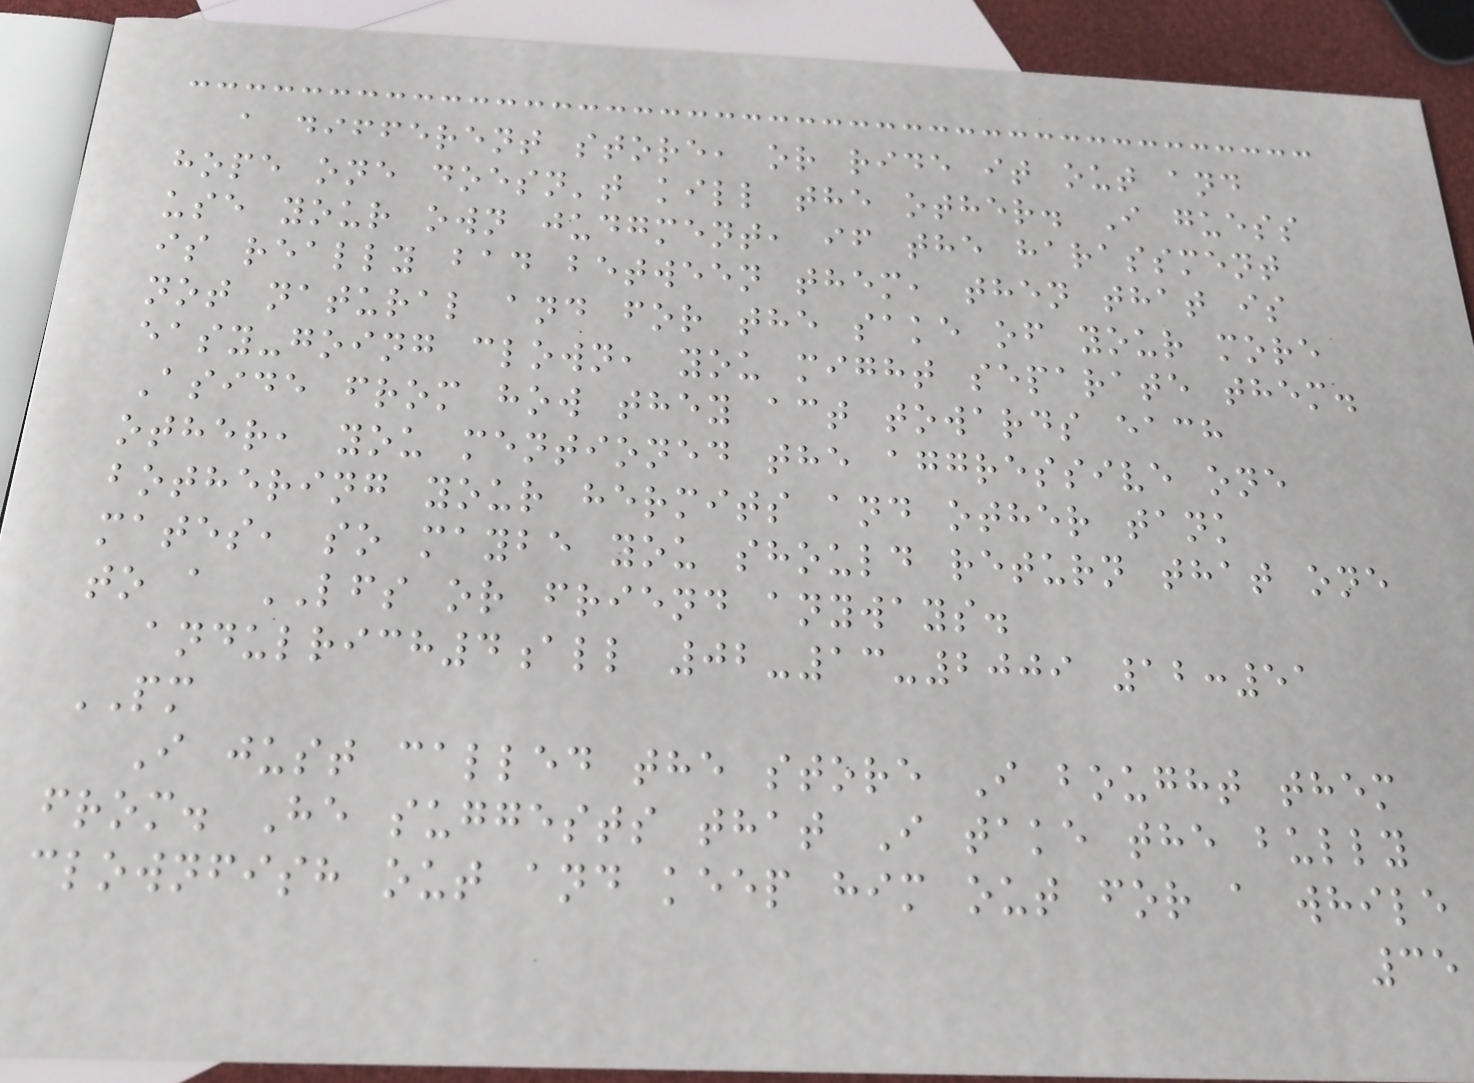a different store, or ride it out and
hope one doesn't kill the other. I guess
use your own judgment, if the harassment
is really bad between them, then that is
not natural and for the sake of your more
easy-going clown, you might separate them.
Aside from how they act towards each
other, you mentioned the aggressive one
bothering your hermits and other tank
mates, so maybe you should return that one
to a LFS or friend anyways.
andulrich4all 02-13-2009 12:51
PM
I just called the store I bought them
from. He suggests that I take the bully
clownfish out and keep him out for a while
35
